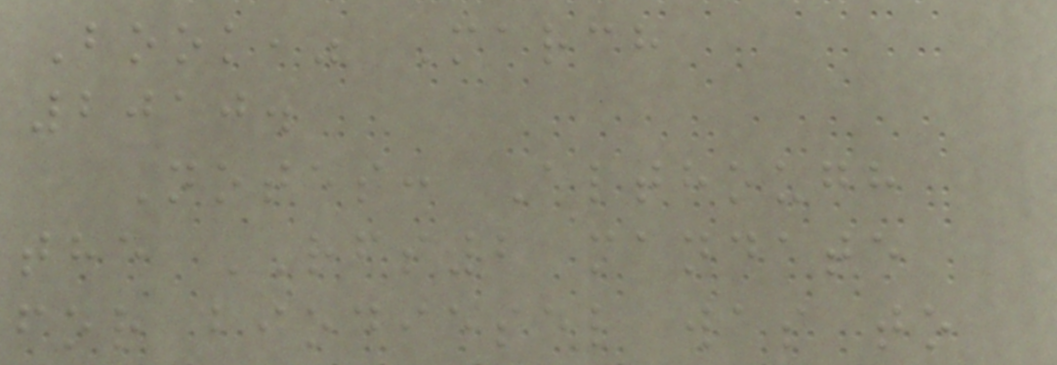Book," March
2010.
Notes: Although
the RFS2 mandate
for biodiesel was to
